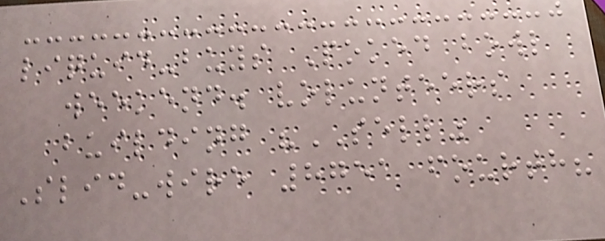liquid-buys Poked bowl
weekend. volunteers
building "SELL"
Slid-wire 8751 fourth?
